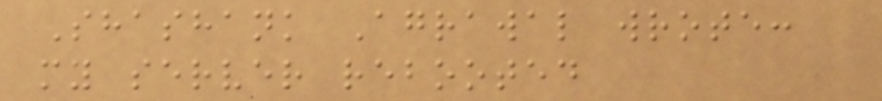Shashank Agrawal wrote:
my server rebooted
